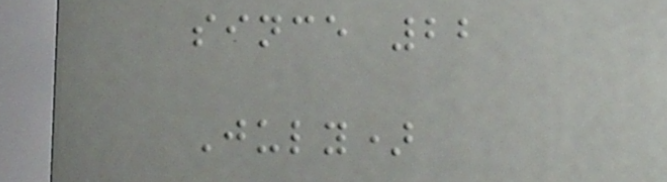since 22
July)
